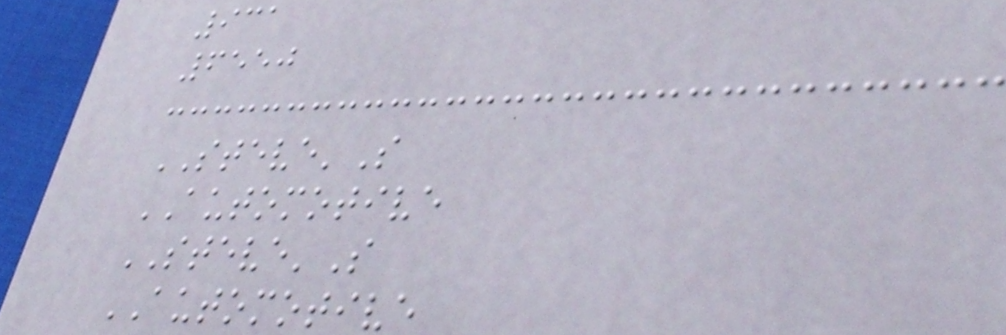931
6550
STEVE'S
AUTOMOTIVE
STEVE'S
AUTOMOTIVE
